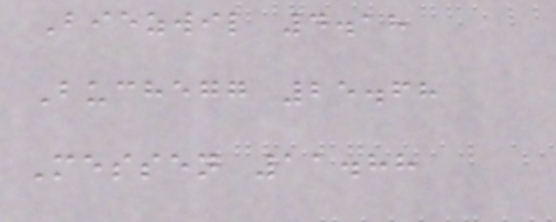Biezwil 4.18
Buchegg 25.68
Messen 11.88
